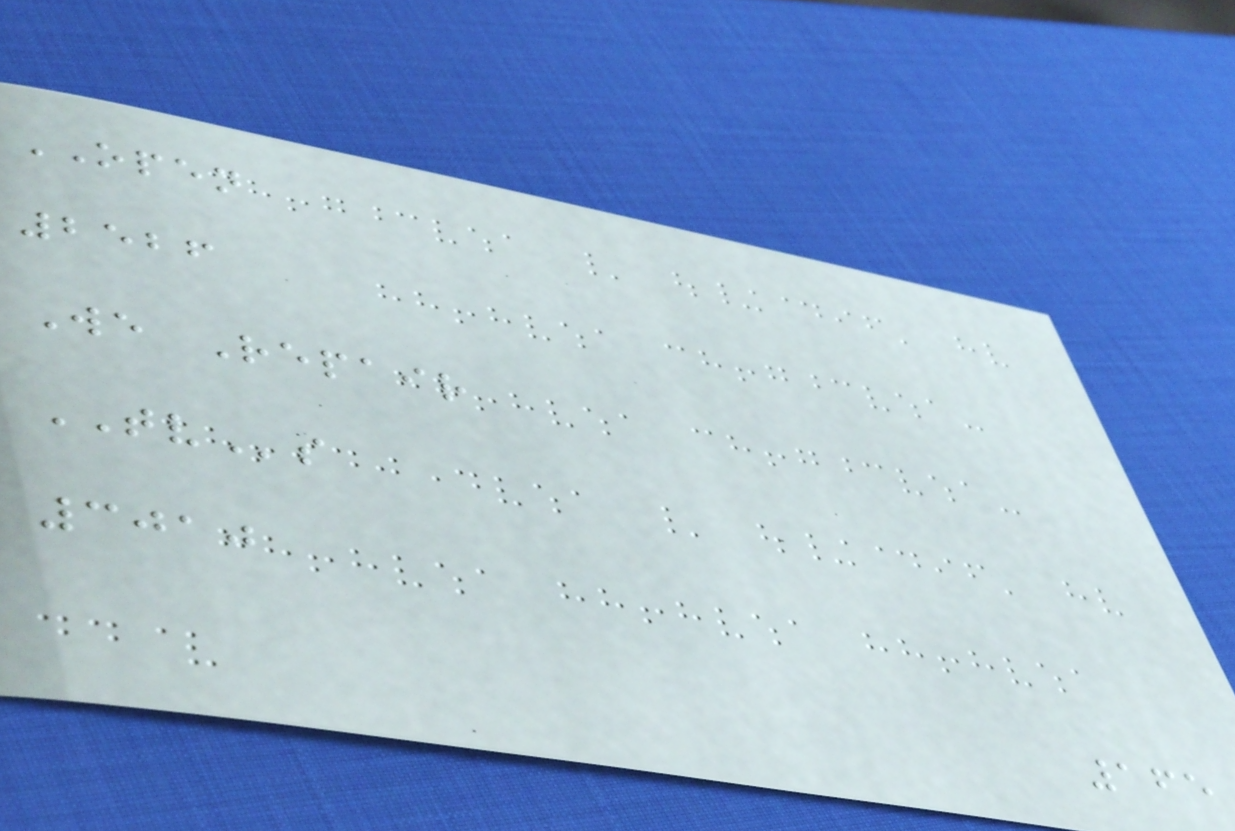OPEN
2526
We Repair
TVs
3010
165
